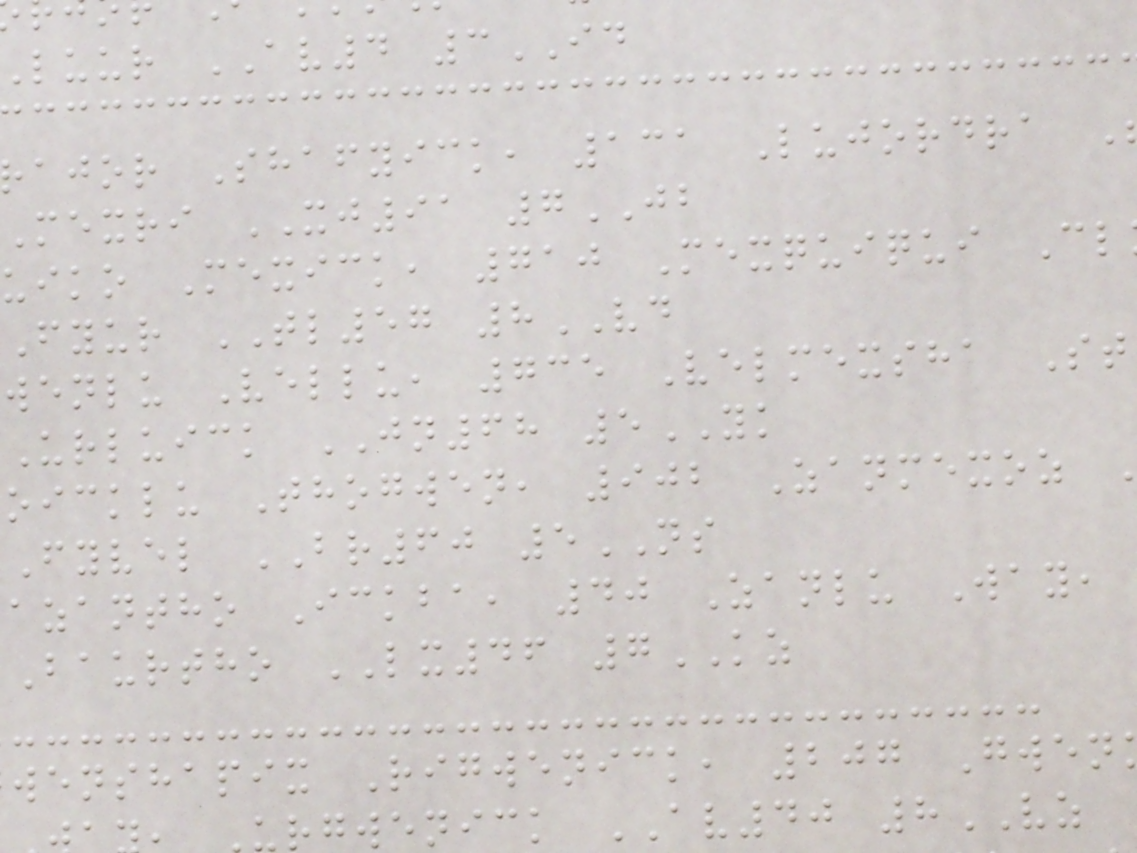luur AV4 3ID
ajor Shafyick, 131 Lujordra
Mexri XJ91 7JB
uiko Mexick, 710 Mexquiqui Cl
Fyur TL57 8VD
wenlu Vellu, 735 Velmexsha St
Urluick JN68 5YK
oicklu Thogwen, 902 Zanmexoz
Fyvel BR60 5NS
azantho Ickba, 40 Zanlu Way,
Baurtho LX46 7KZ
wenshapix Rigwenick, 207 Gwen
urgwenick AV40 8VZ
